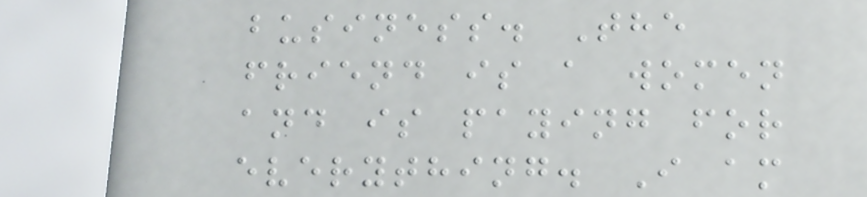business. The
friend is a women
and is paying for
everything. I am
